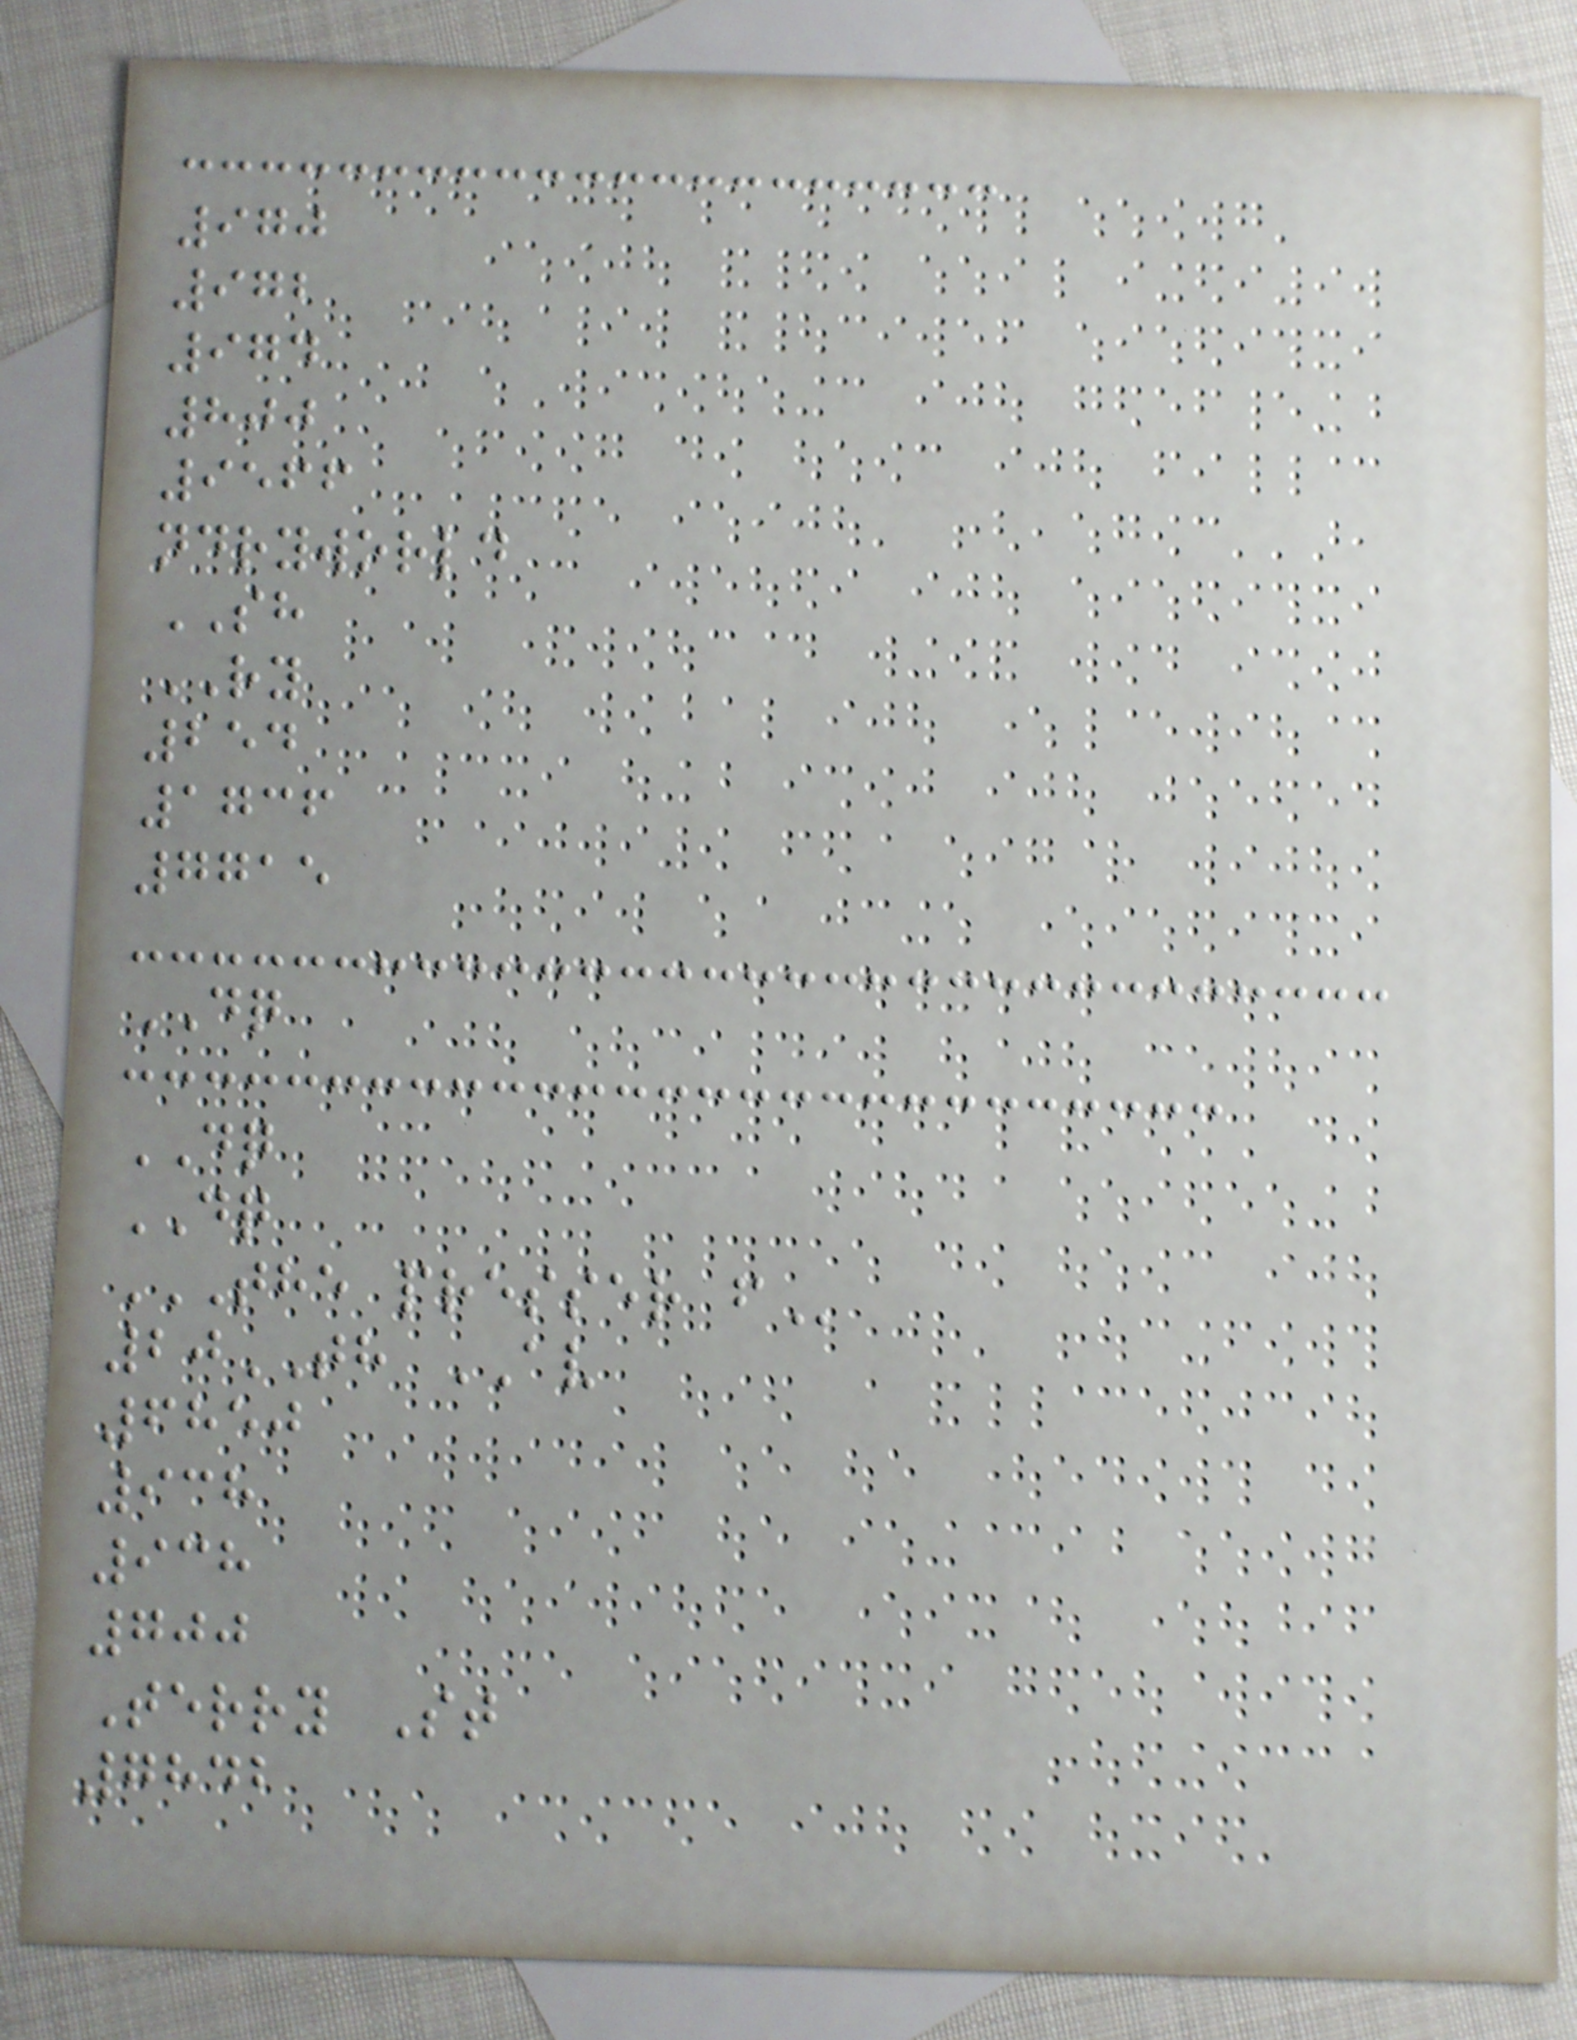970
972
974
800
9566
ndryworld
SH
RY
254
1736
7715
DQ
DQ
DQ
THE PRESSER F
20TH AV
6850
938
938
700
Terry St
7842
